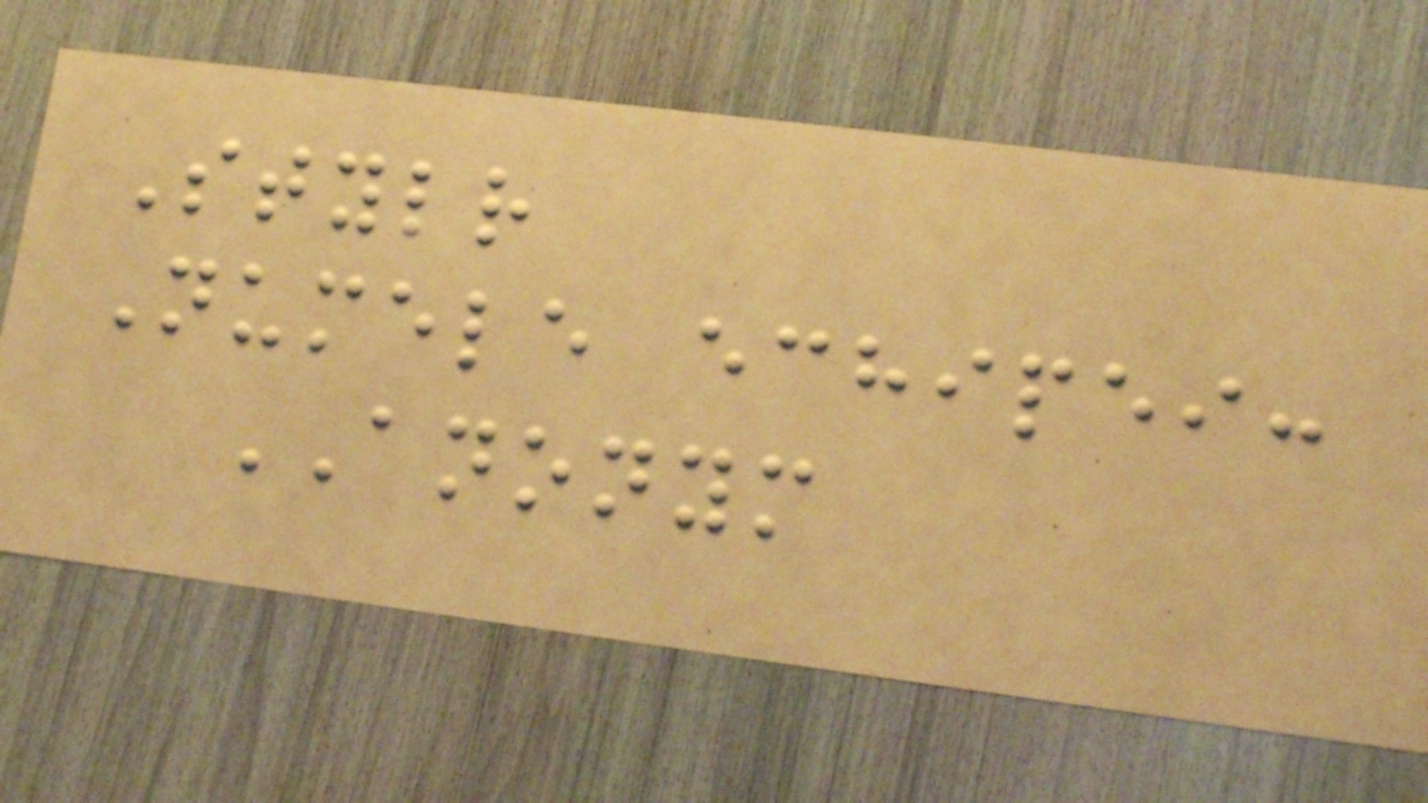Stylr
Numele echipei:
ANONYM
